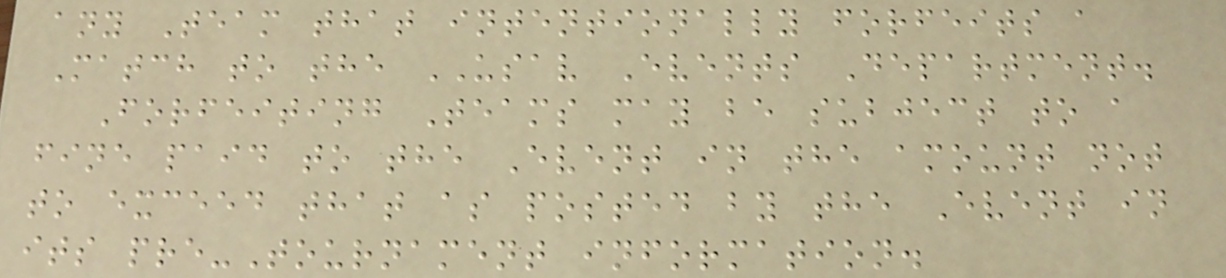any Team that intentionally forfeits a
Match to the USAV Events Department.
Forfeiting Teams may be subject to a
fine paid to the Event in the amount not
to exceed that as posted by the Event in
its pre-Tournament information.
